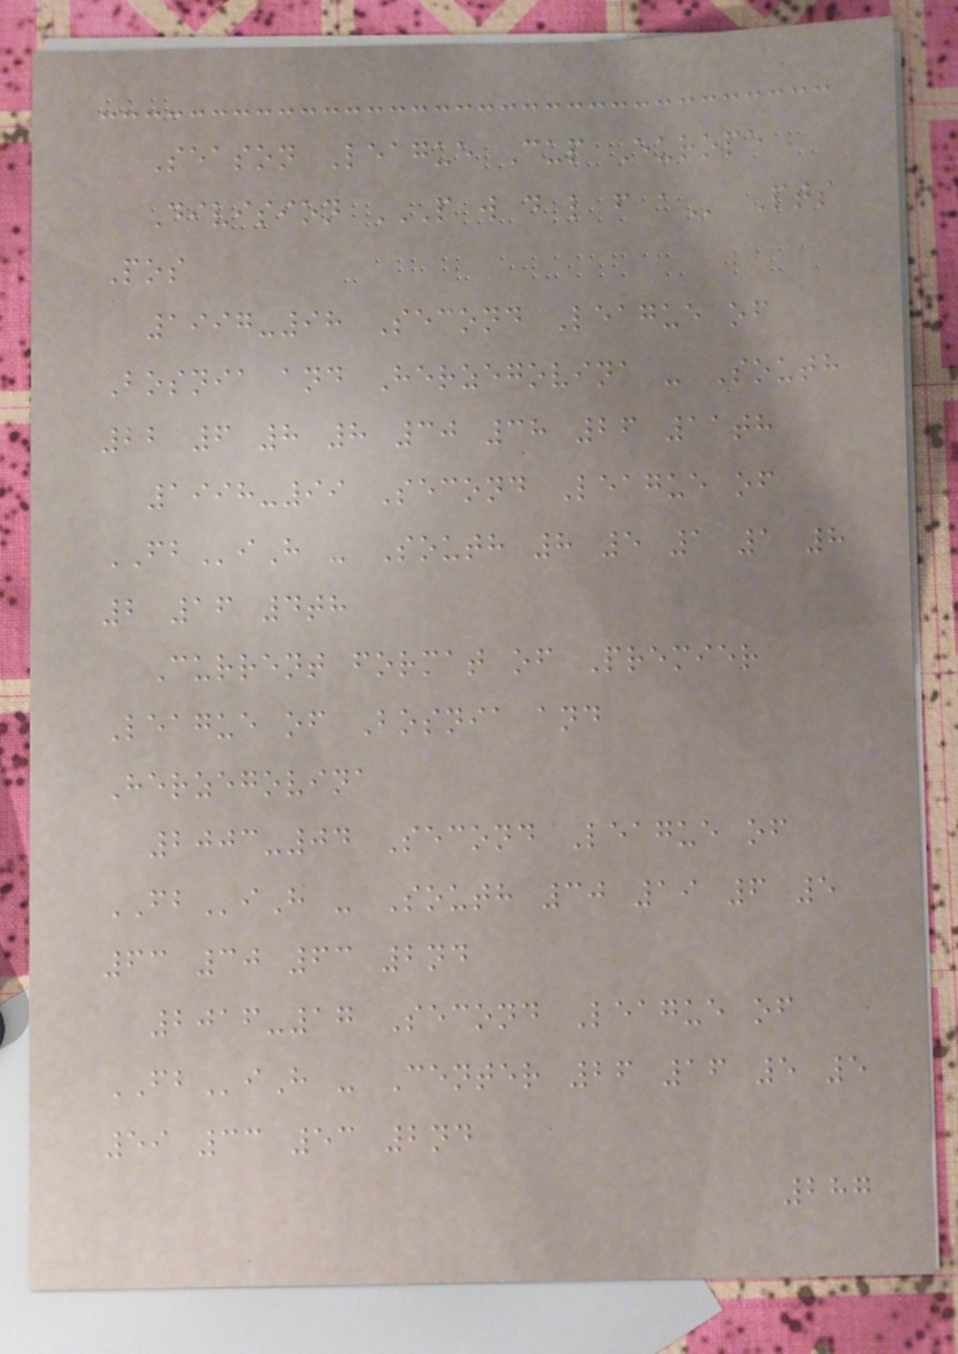Season League Cup Europe
Division P W D L F A Pts
Pos
1997-98 Second League of
Bosnia and Herzegovina - South
22 6 8 8 30 38 26 11th
1998-99 Second League of
FBiH - South 8 5 1 1 8
2 16 4th
Current format of Premier
League of Bosnia and
Herzegovina
2003-04 Second League of
FBiH - South 30 19 6 5
63 30 63 2nd
2016-17 Second League of
FBiH - Center 26 16 5 5
59 33 53 2nd
287
